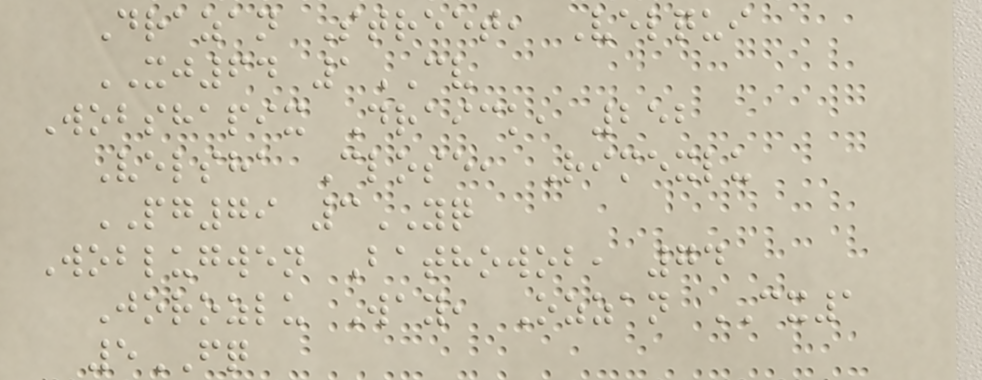Drazan Street, Velqui
XJ64 1CV
Wobshapix Draick, 252
Velsha Close, Rimexlu
PG79 3YQ
Woblugwen Bathowob, 74
Jorozlu Way, Ozzan CX1
5FQ
